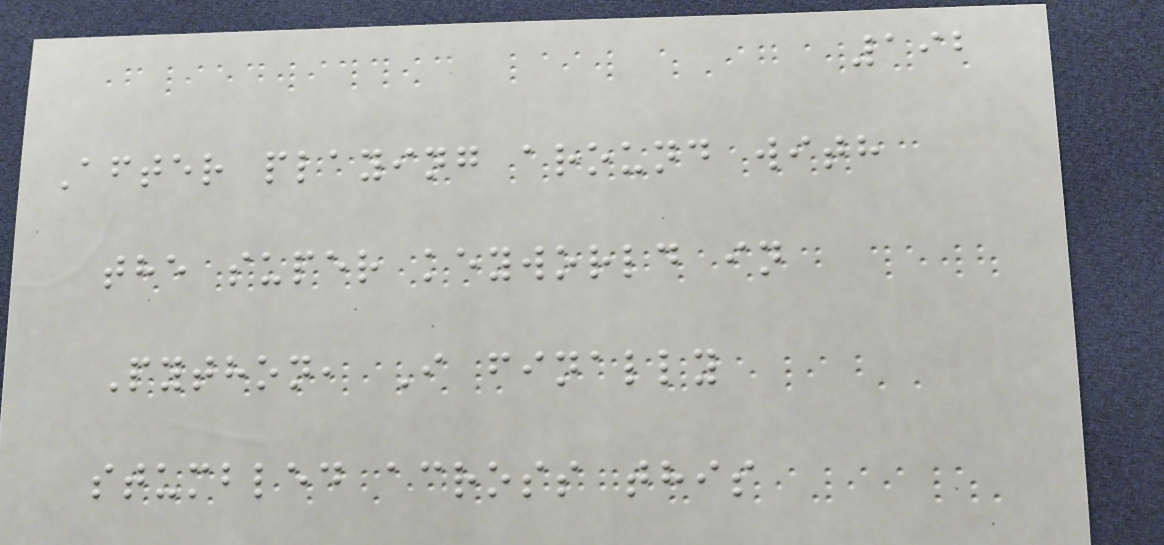192
After playing around with
the super keyworld in
Python, I finally
stumbled across this
